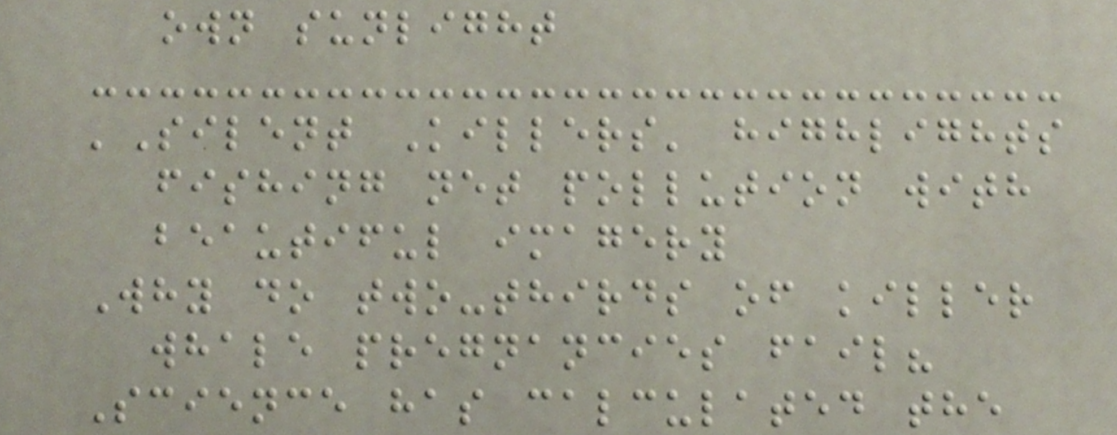own sunlight
'Silent Killers' highlights
fishing net pollution with
beautiful imagery
Why do two-thirds of killer
whale pregnancies fail?
Science has calculated the
